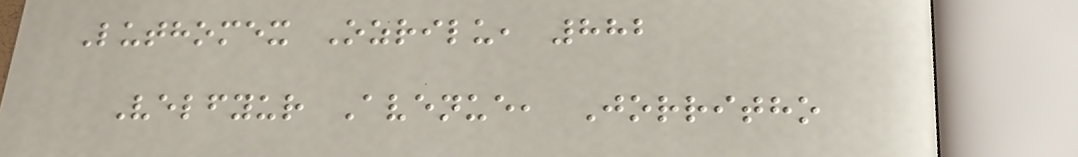Luthomex Ozrilu, 882
Velfyur Avenue, Jorritho
